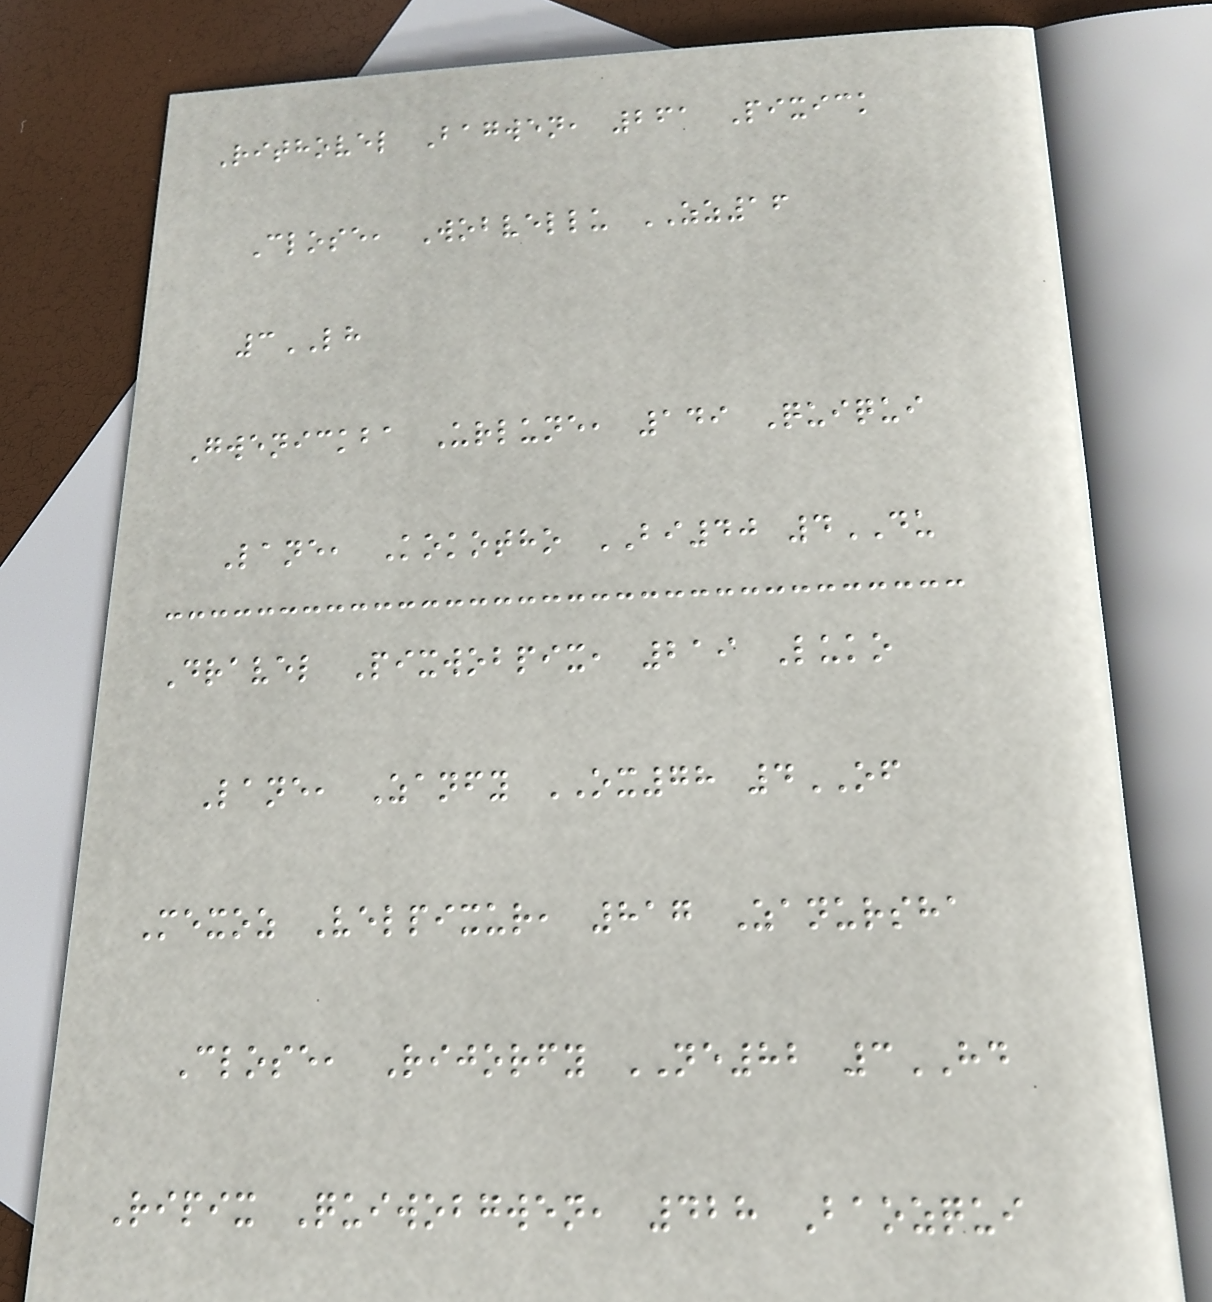Rithovel Bagwen, 261 Pixick
Close, Wobvellu ZZ16
3LH
Gwenickba Urlune, 149 Quiqui
Lane, Kokotho BI40 4DU
Dravel Pixwobpix, 219 Luko
Lane, Zanfy OX78 4OF
Mexoz Velpixur, 817 Zanursha
Close, Rijorfy NE82 3HD
Ripix Quiwobgwen, 428 Baozqui
